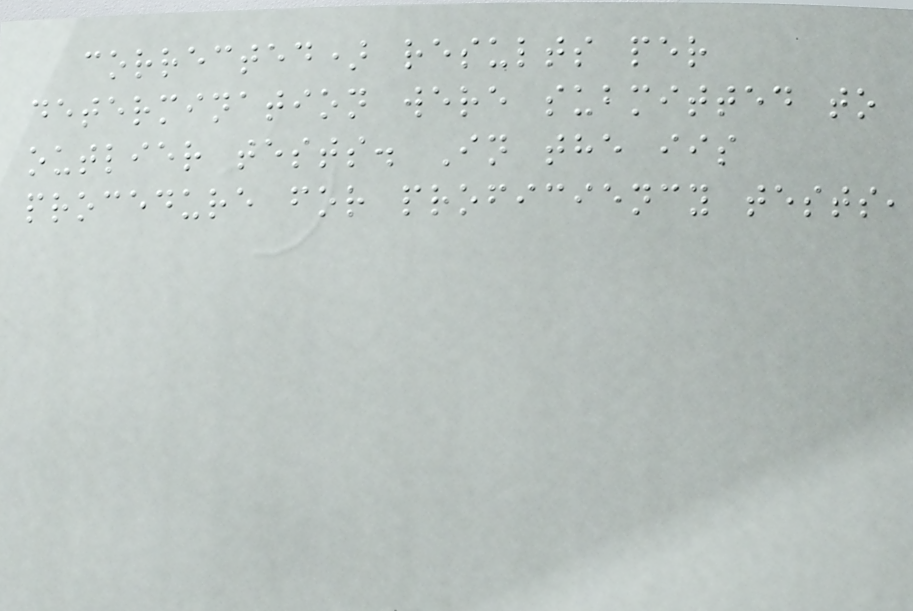corrected) results per
determination were submitted to
outlier tests. In the iis
procedure for proficiency tests,
